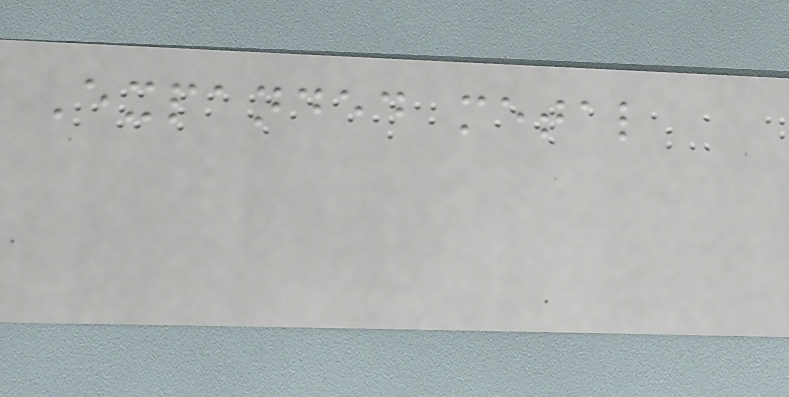Expanded metal
